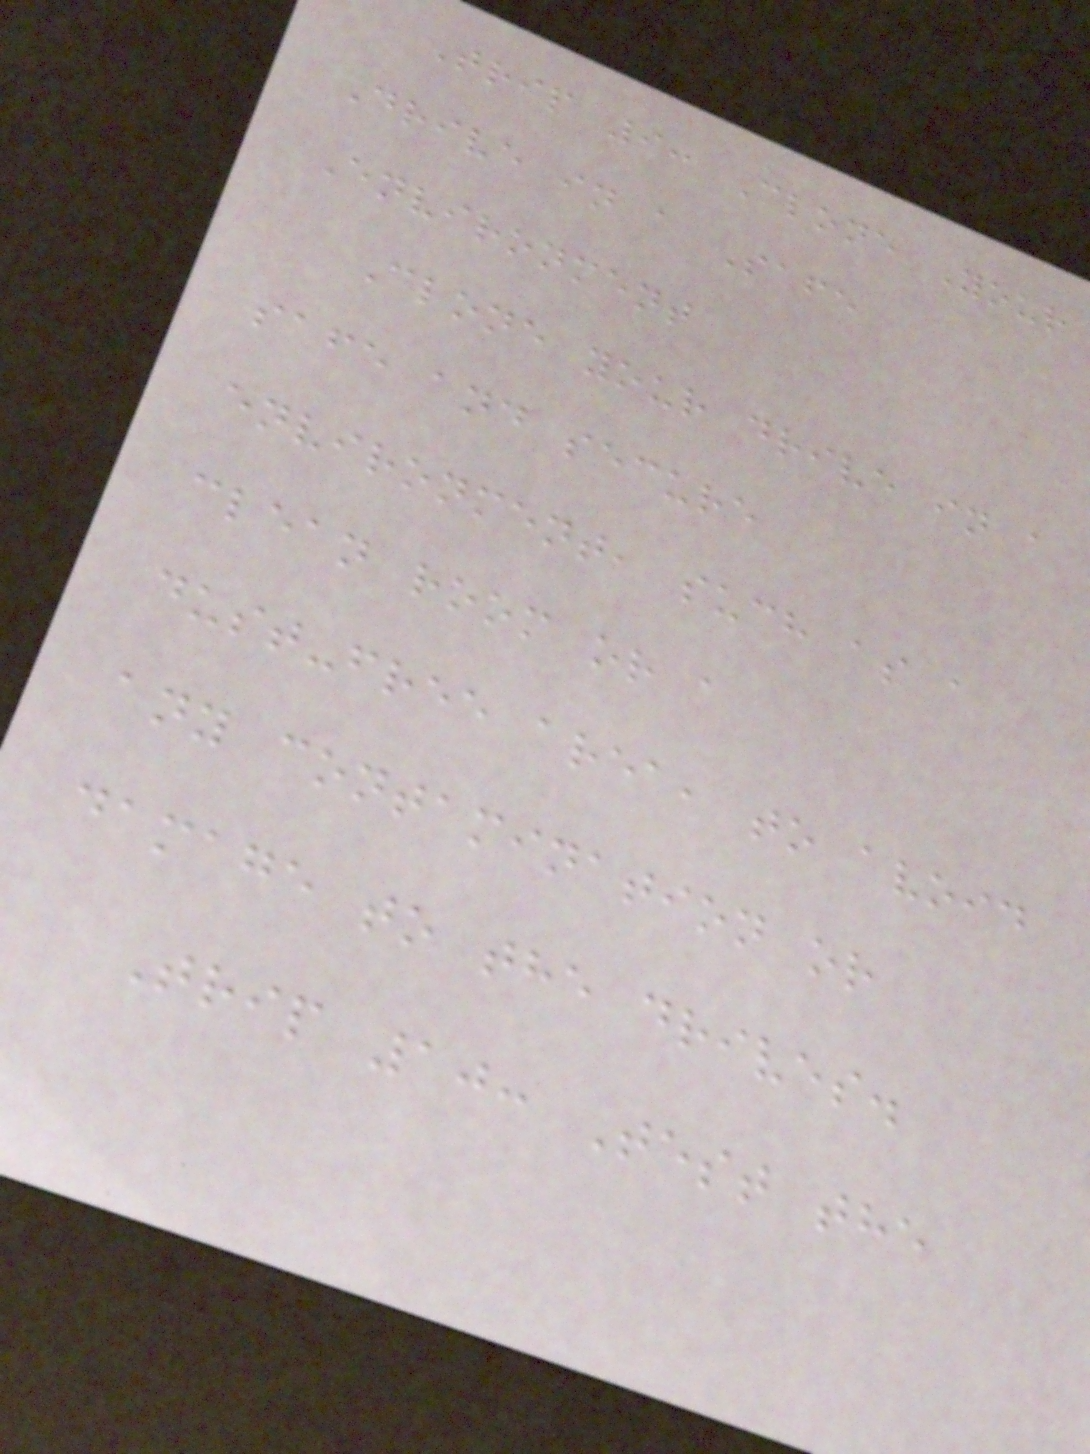Trip 9: Clone Your
Drive in a Safe
Environment
Clone your drive in a
safe and secure
environment, such as a
clean room or a
dust-free area, to avoid
any contamination or
damage to the drives.
Trip 10: Test the
